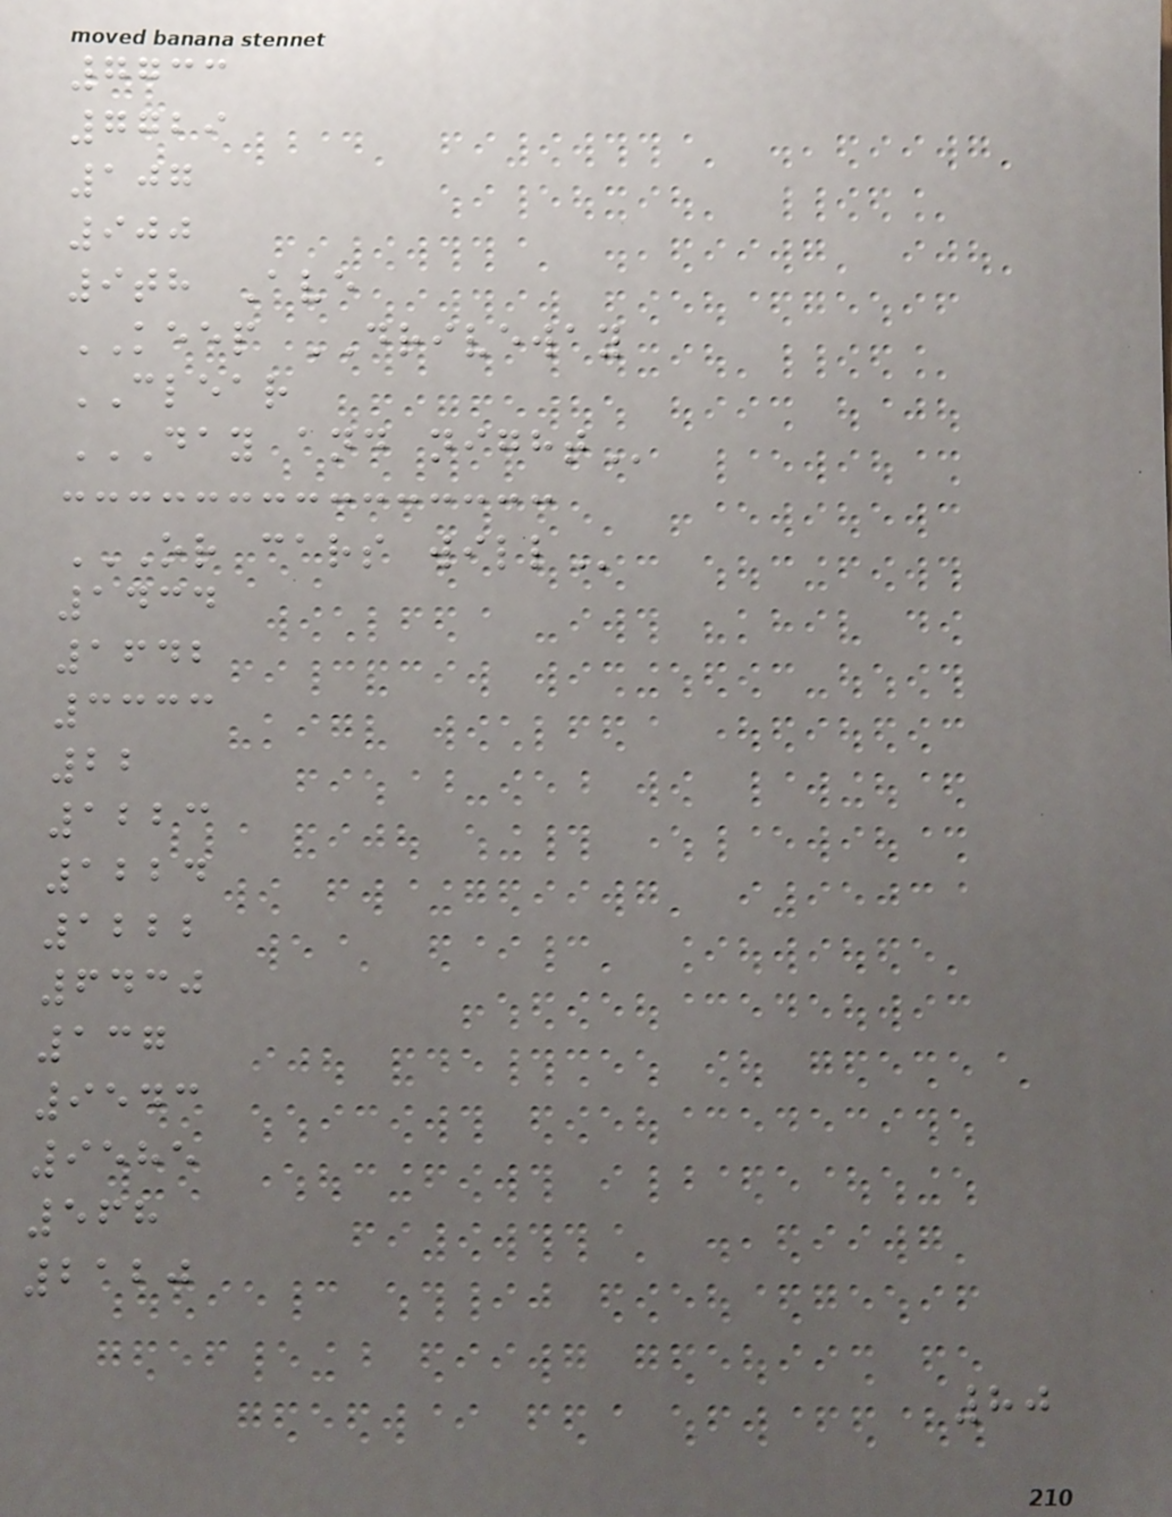7733
7729
107
900
9th Ave
KEEP DRIVEWAY
CLEAR
DAY AND NIGHT
OR CARS WILL
1434
1642
3333
22
1223
1224
1222
6430
137
9543
9585
568
2120
80
